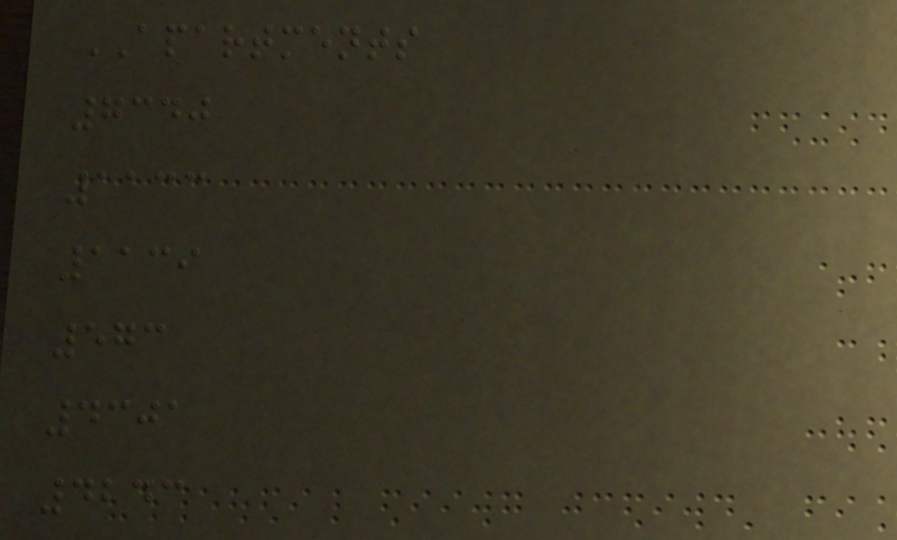APARTMENTS
7340
1133
1139
573
4301
4243
